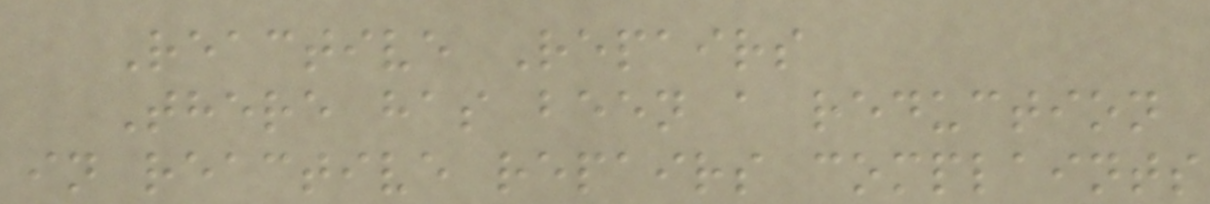Reactive Repairs
There has been a reduction
in reactive repairs complaints
